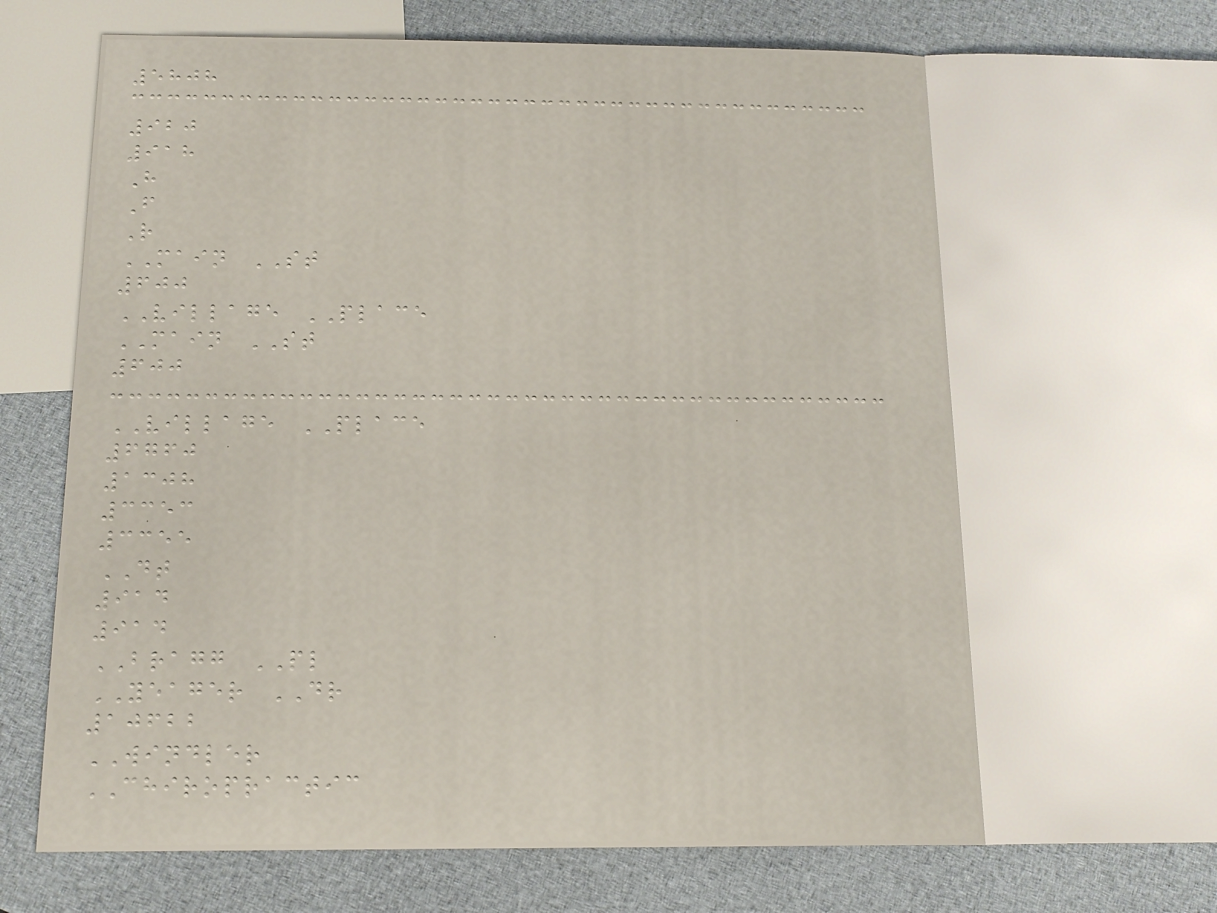5808
920
918
H
F
R
MAIN ST
600
VILLAGE PLACE
MAIN ST
600
VILLAGE PLACE
6760
1308
3353
3355
DT
914
914
BRAGG PL
YEAGER DR
10622
WINDLER
CHIROPRACTIC
